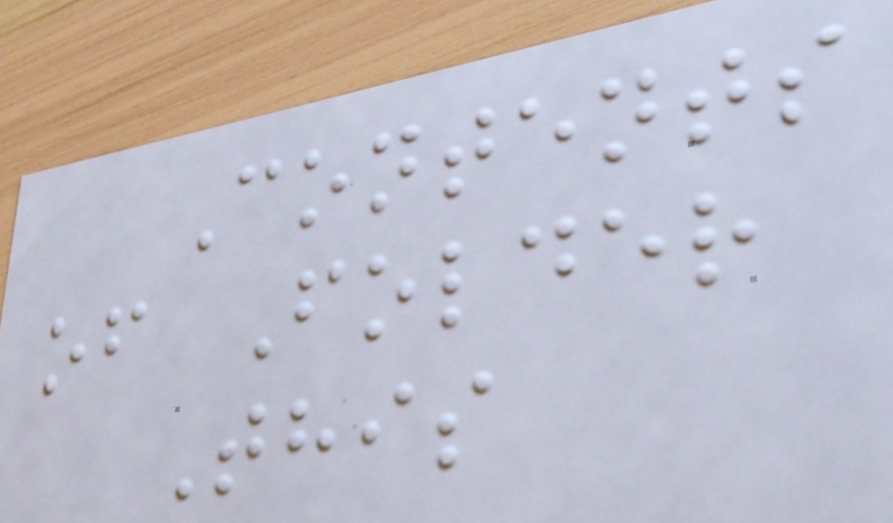Contents
of Folder
This
